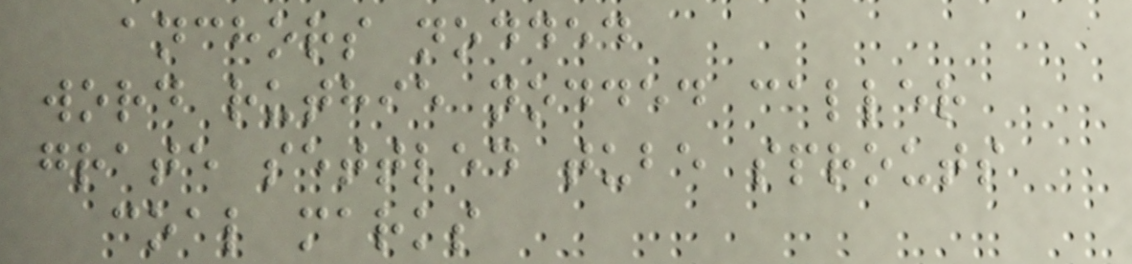anchors nodded
word ruthie nodded caller
grate settled tube sprouts
coal marks
